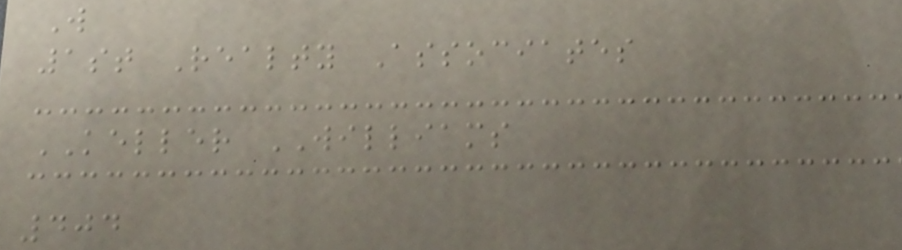W
1st Realty Associates
KELLER WILLIAMS
404
